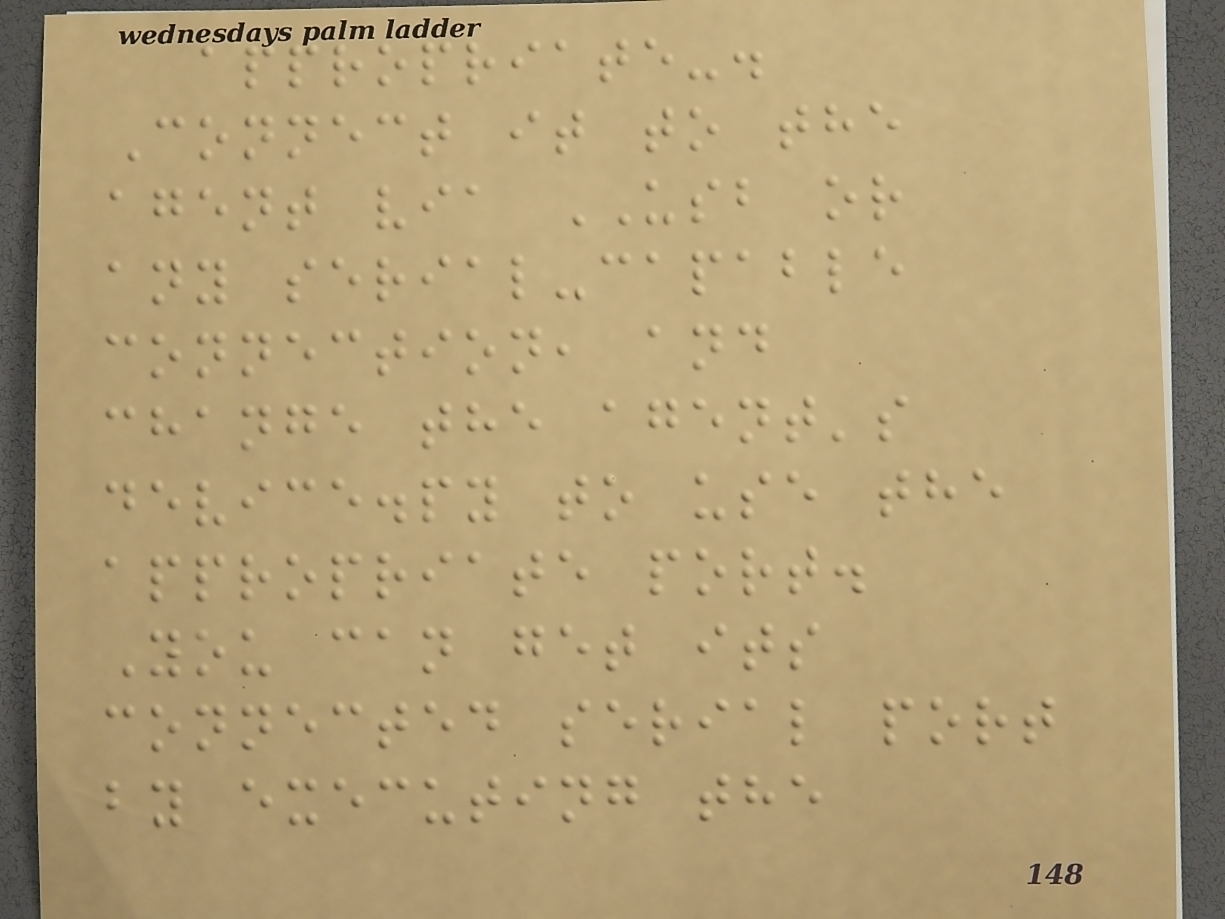appropriate-.
Connect it to the
agent via USB or
any serial-capable
connection, and
change the agent's
device.py to use the
appropriate port.
You can get its
connected serial port
by executing the
